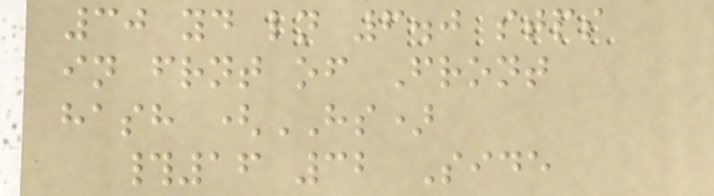30 yd ln 6.0 stps
in frnt of Front
hash (HS)
#16 32 Side
